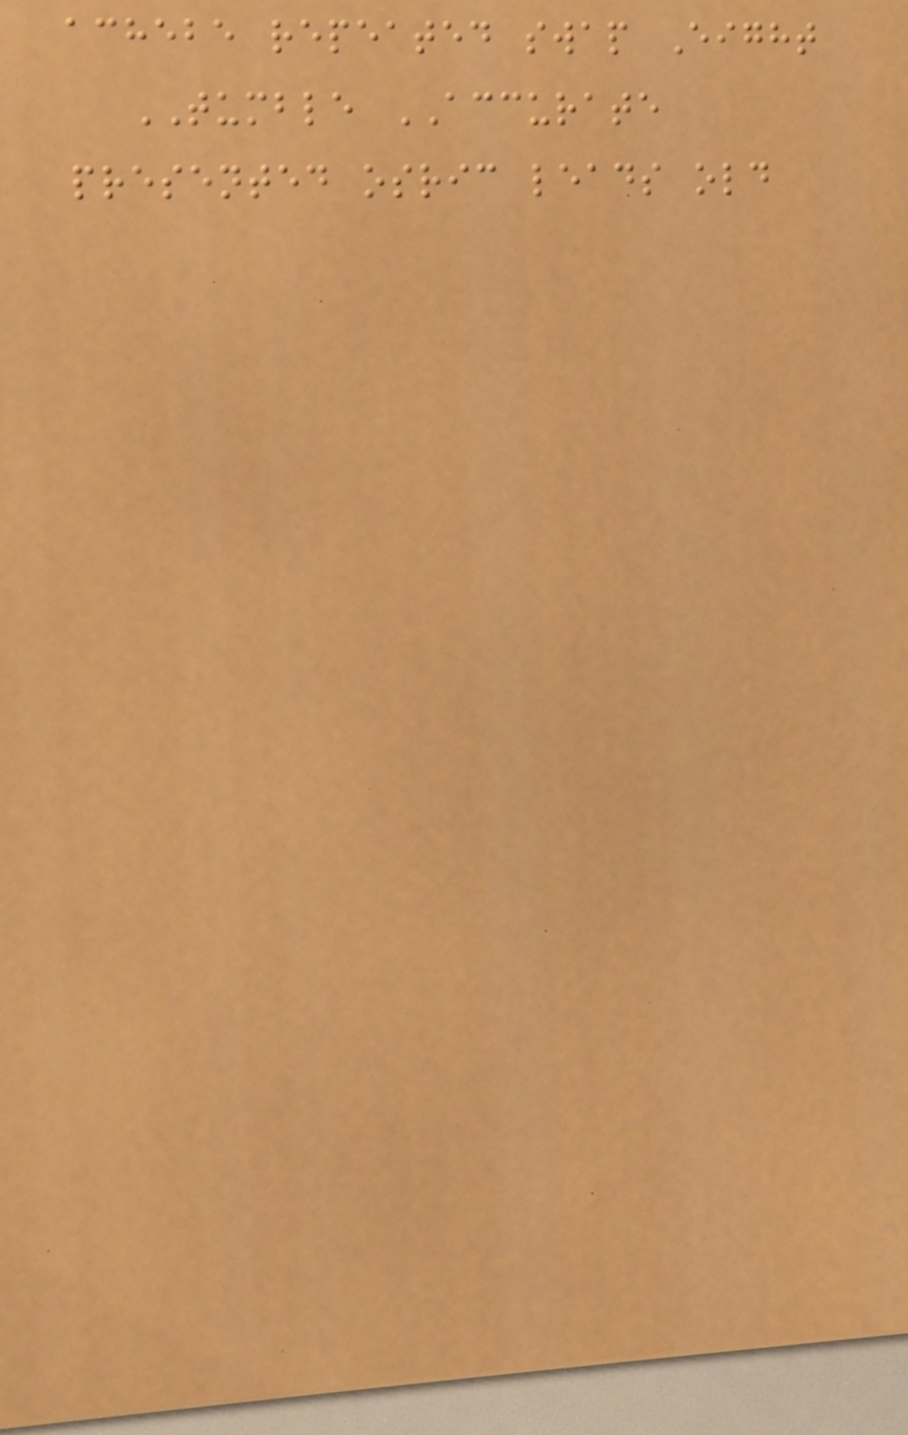achebe repeated swap Eight
TUMBLE ACCURATE
presented osric leads old
